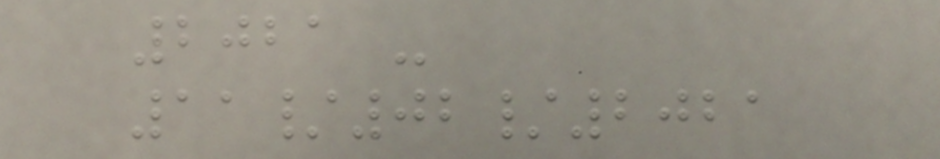2021 -
11/02/2021
